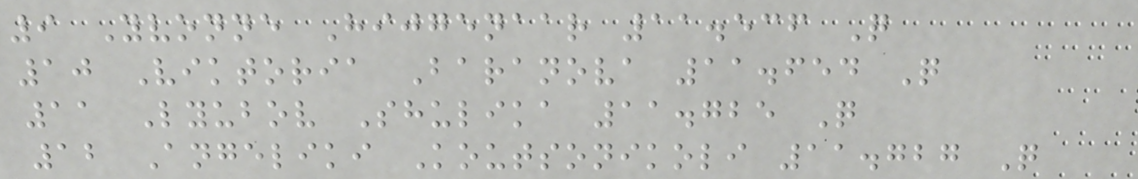9 Yvonne Hijgenaar 11.536 Q
10 Viktoria Baranova 11.654 Q
11 Lyubov Shulika 11.725 Q
12 Angeliki Koutsonikoli 11.727 Q
